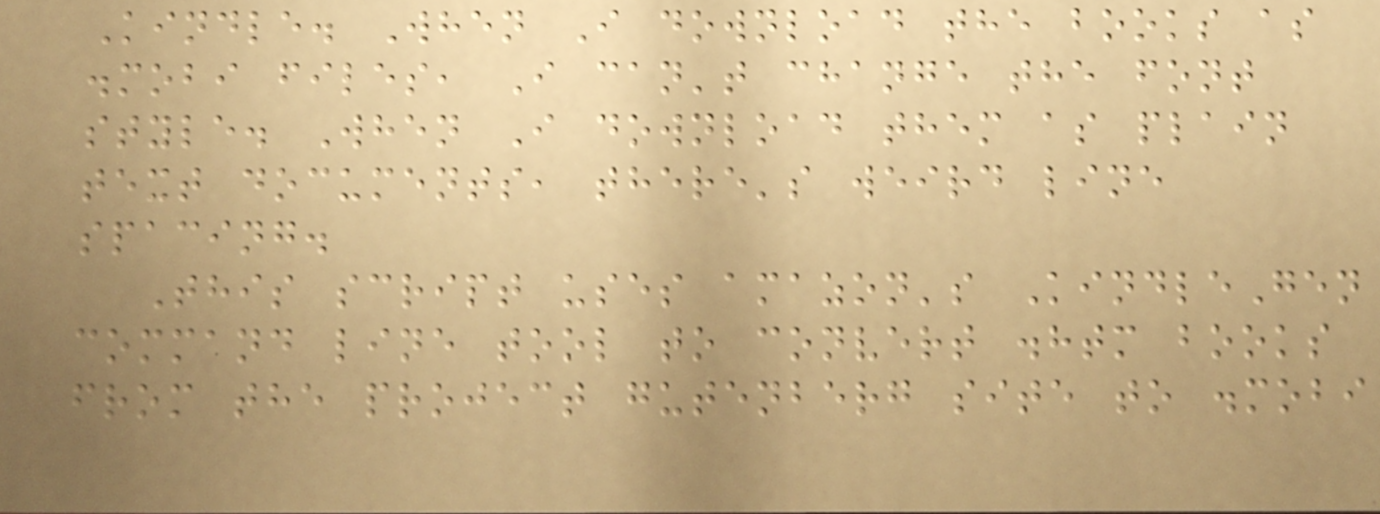Kindle. When I download the books as
.mobi files, I can't change the font
style. When I download them as plain
text documents, there's weird line
spacing.
This script uses amazon's KindleGen
command line tool to convert .htm books
from the project gutenberg site to .mobi
